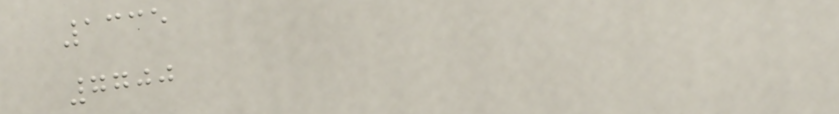1335
7700
